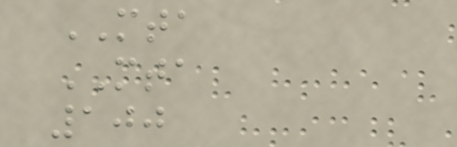MTA
MTA
100
